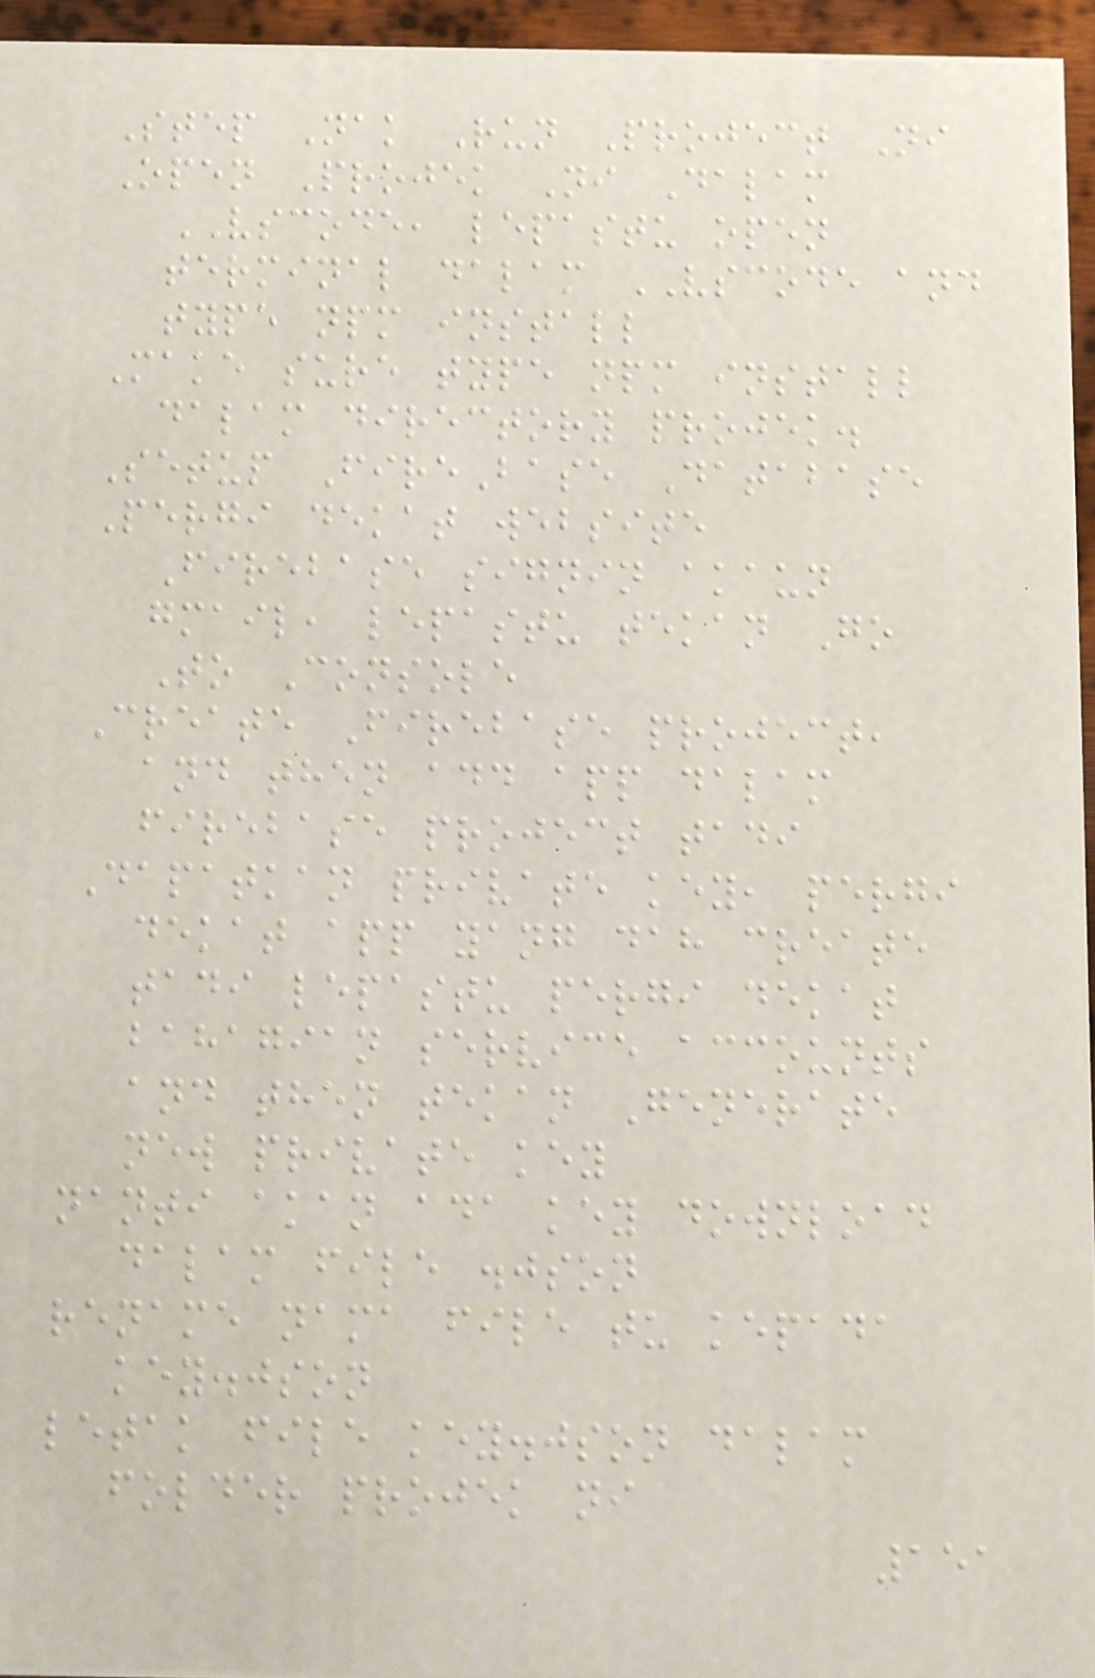Step Nak Run Project Ni
Open Projek Ni Dalam
VSCODE, lepastu open
terminal dalam VSCODE and
type npm install
Make sure type npm install
dalam directory projek.
Setup FireBase Database
Pergi dekat website
Firebase signin akaun
gmail, lepastu tekan Go
To Console
Create Firebase project,
and then add app dalam
firebase project tadi
Dapatkan private key, pergi
dekat app yang dah create
tadi lepastu pergi dekat
bahagian service accounts
and then tekan Generate
new private key
nanti akan ada key download
dalam file .json
rename nama file tu kepada
key.json
letak file key.json dalam
folder projek ni
151
